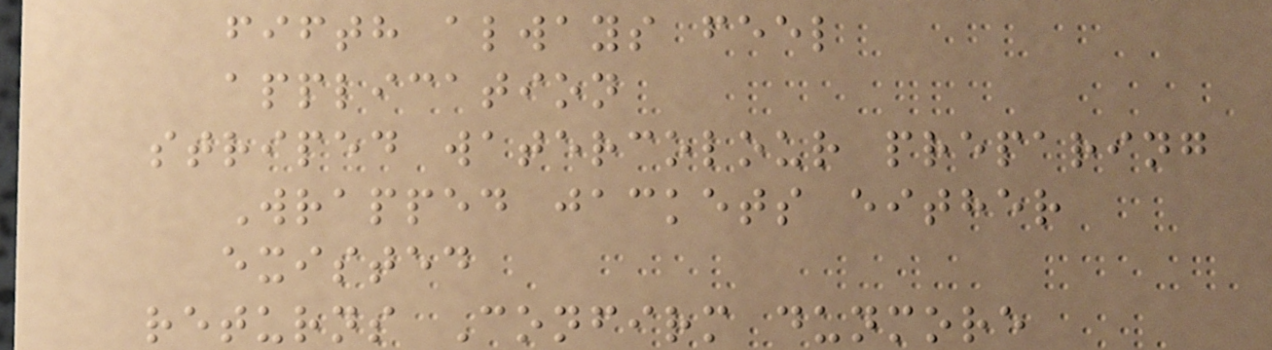fifth always feel
application
striped watercolour preparing
Wrapped jackets either
existed
returns Confirm dunmore
